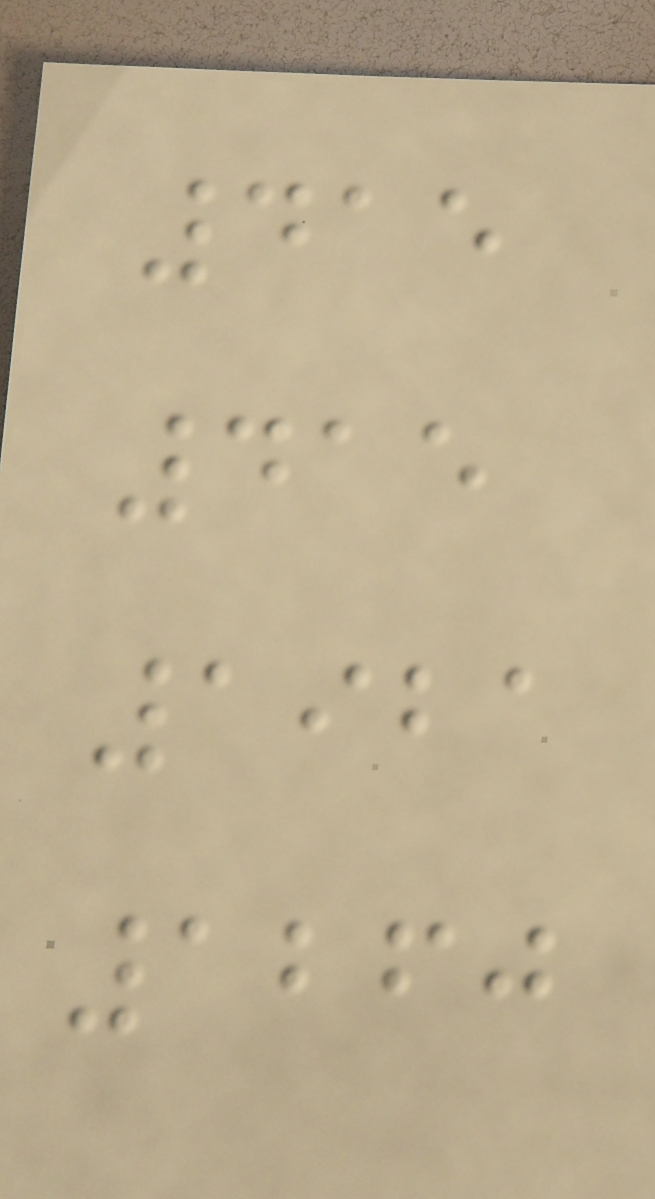415
415
1921
1260
